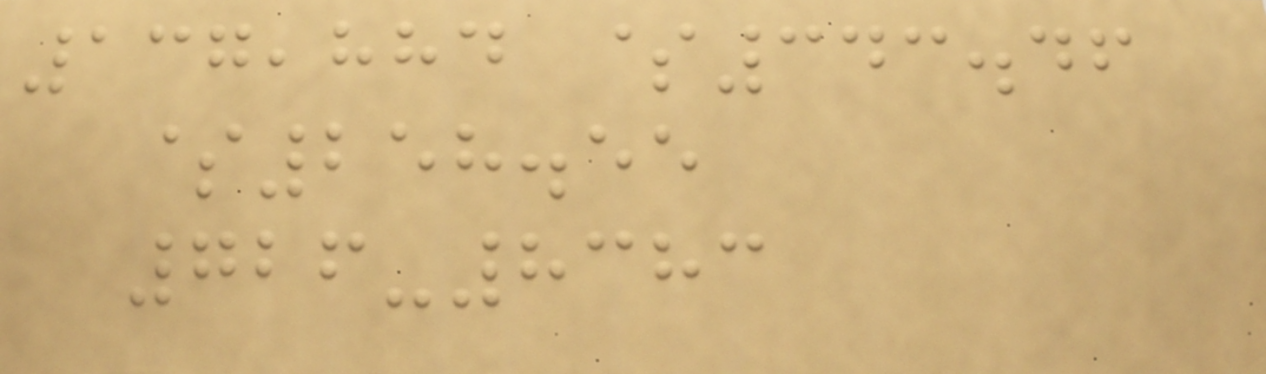137,884 $343.46
$258.55
726-8383
